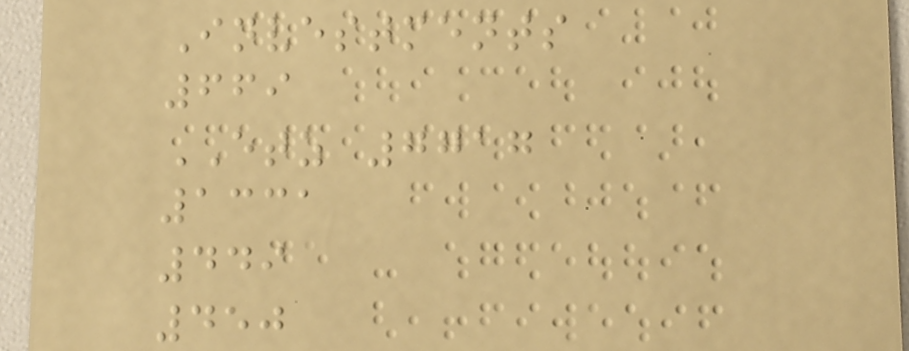Investments
669
ETZ 7717
1331
449
450
